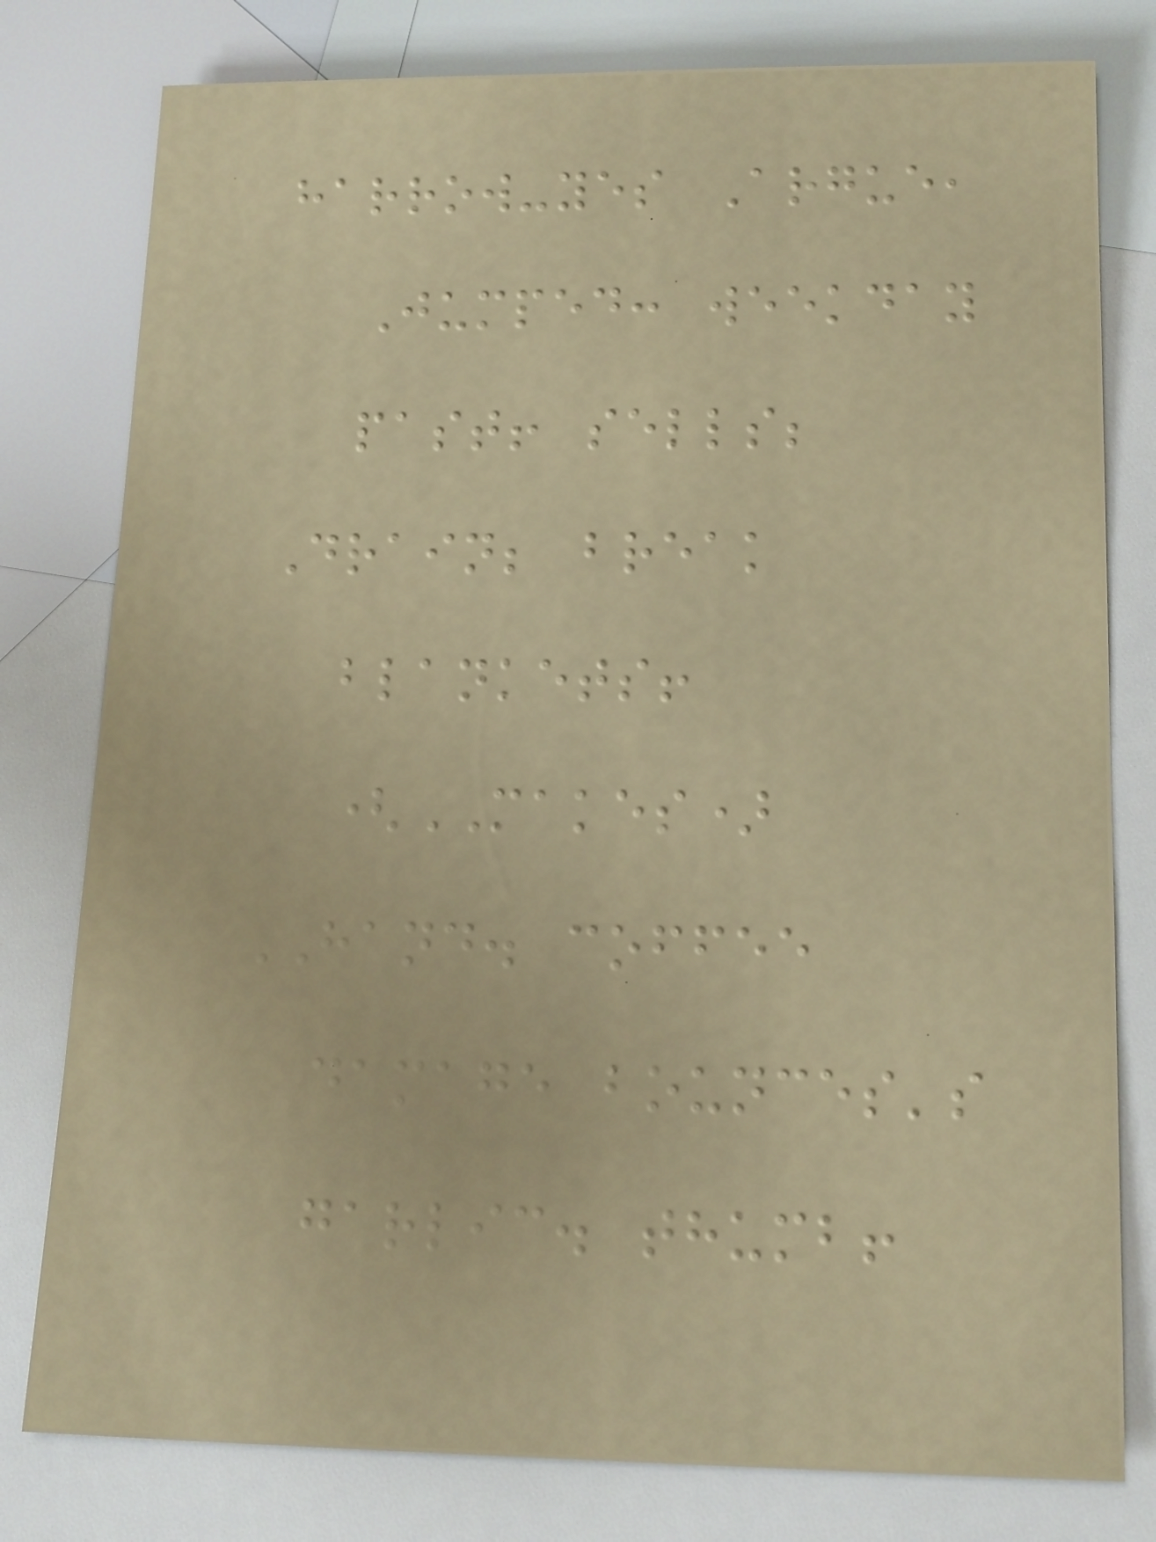harrow-yes Argue,
Jumped: weekday
past! sells;
Drain; break
blankets!
(MAKES)
HAND. coffee
damage bounces's
garlic. thumb!
